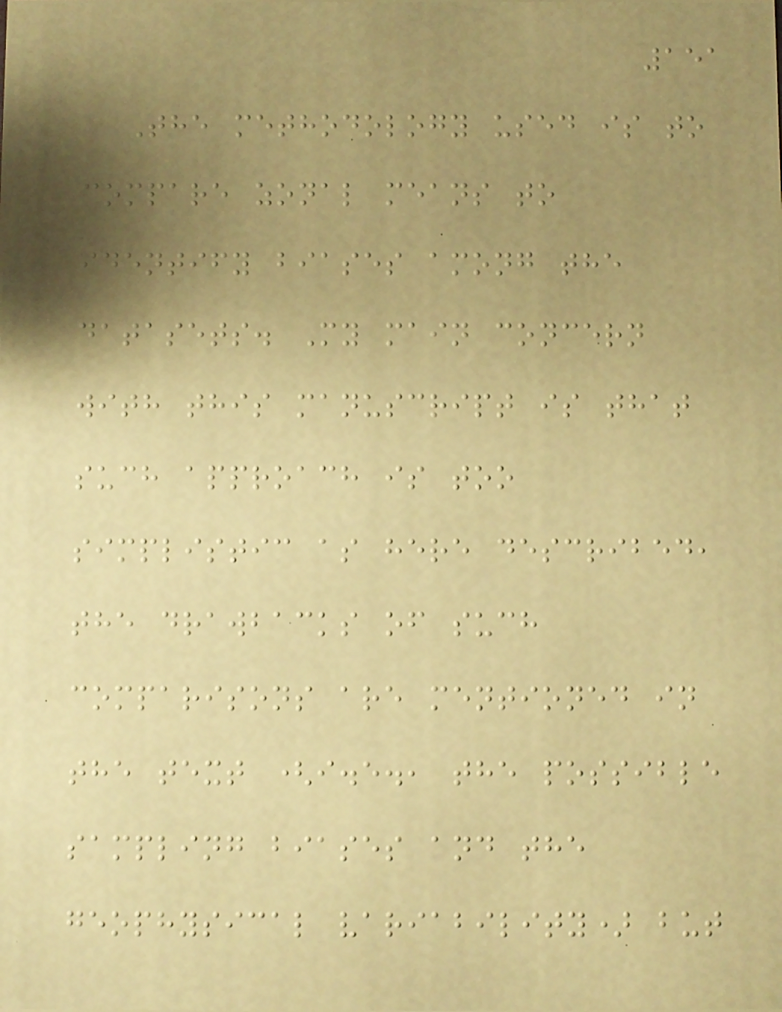151
The methodology used is to
compare zonal means to
identify biases among the
datasets. My main concern
with this manuscript is that
such approach is too
simplistic as here described,
the drawbacks of such
comparisons are mentioned in
the text (i.e., the possible
sampling biases and the
geophysical variability) but
